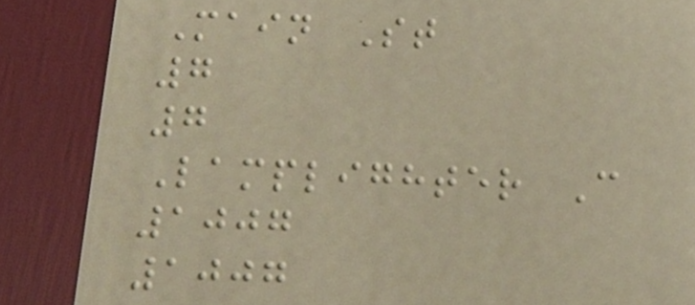Main St
7
7
Lamplighter C
1007
1007
